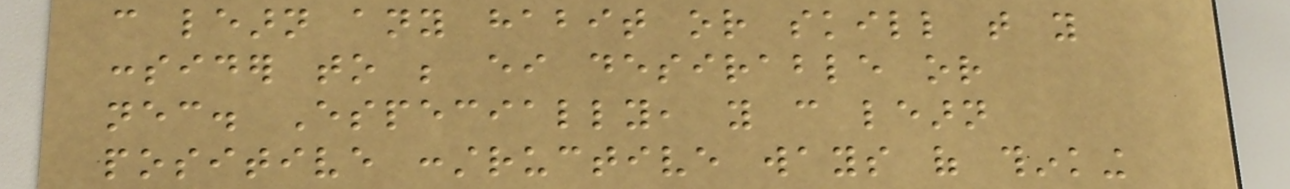can learn any habit or skill that you
consider to be either desirable or
necessary. Especially, you can learn
positive constructive ways of thinking
